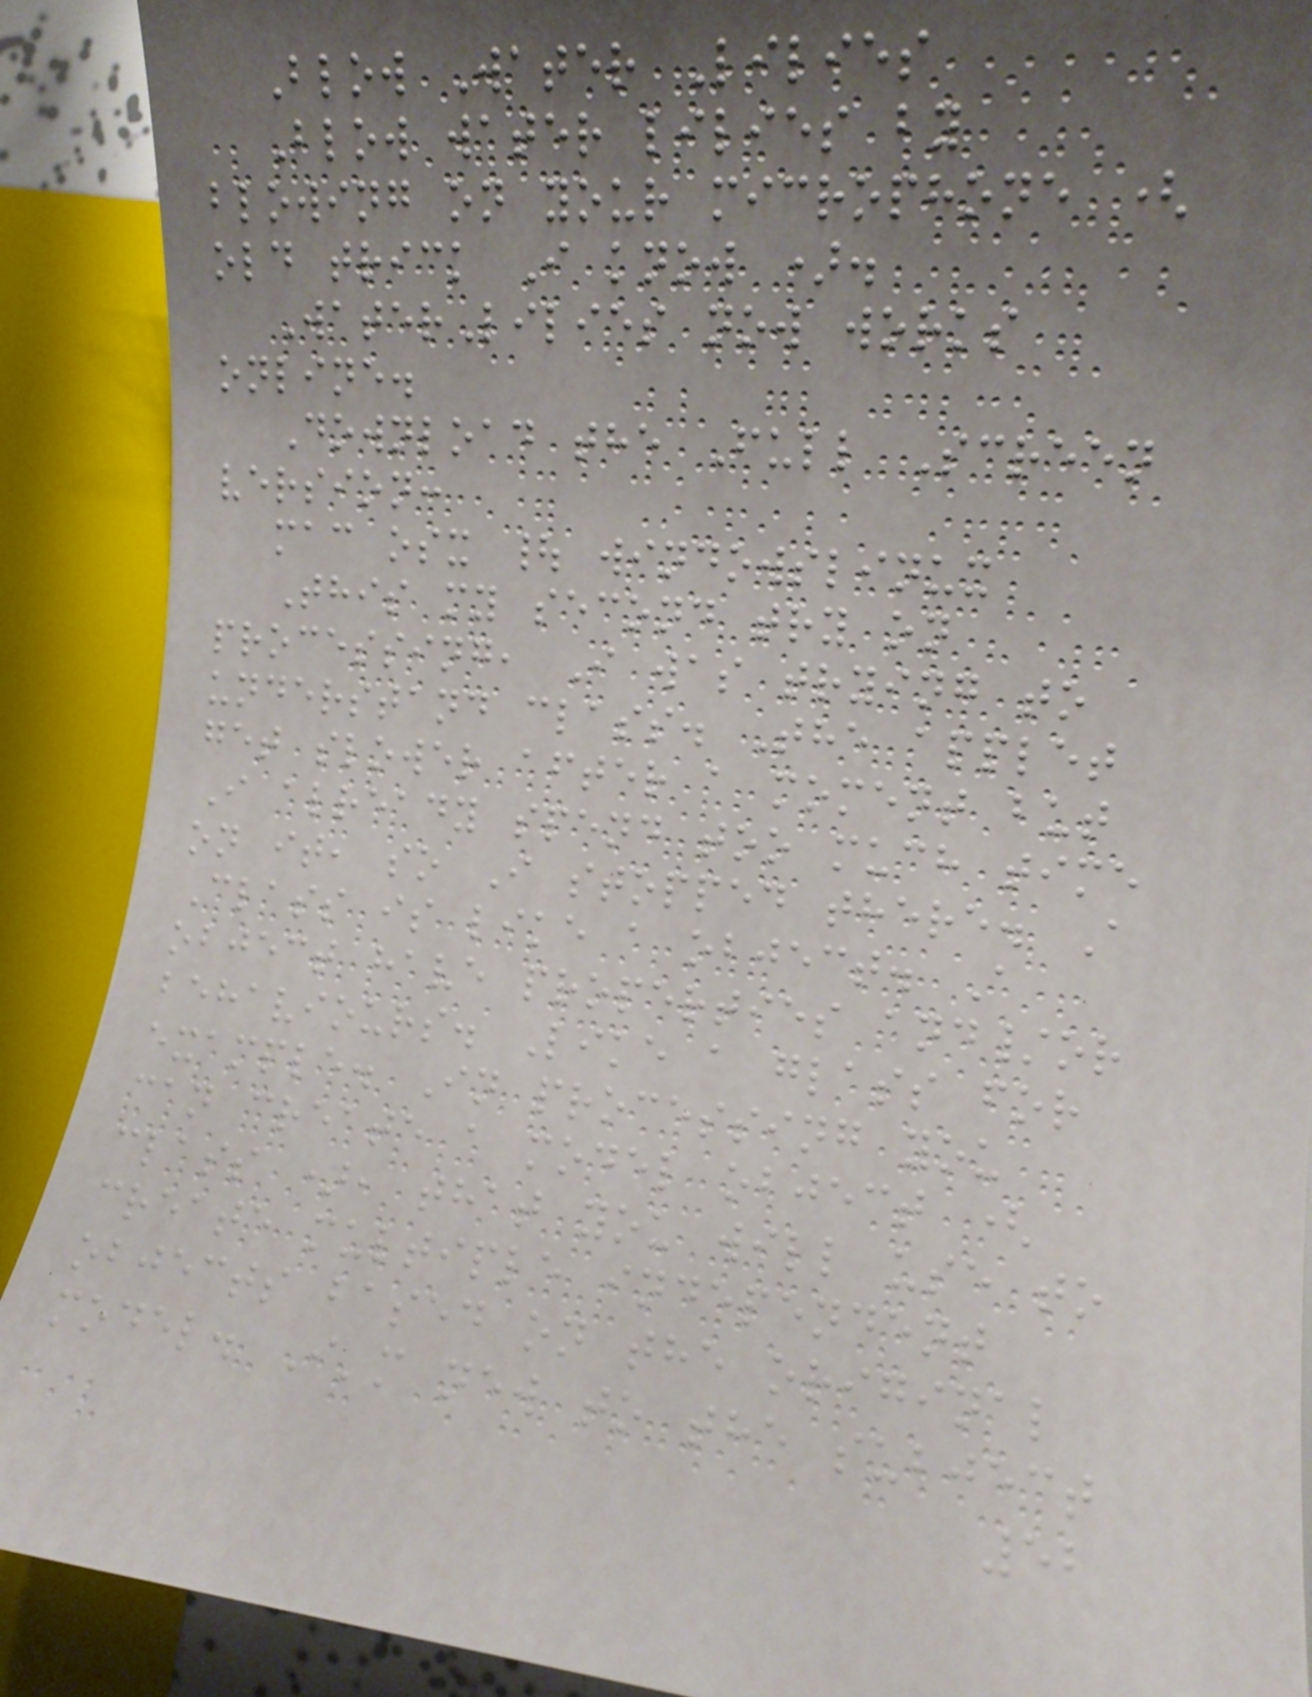Blow Water Lilies
Blow water lilies by
blowing on your microphone (
old trick I know ).
WaterLilies now works
online.
Download the Full Screen
version:
mac osx | windowslinux
This my second try on
processing, I was trying to
understand class. The applet
get slower after a moment but
I already spend too much time
on it, so I stopped there. A
Class is like a object. A
object have properties and/or
behaviours. Like a glass for
example. In processing you
can create a model object (
class ), that you will use to
create multiple independent
objects based on the original
model. I'm new to the subject
52
